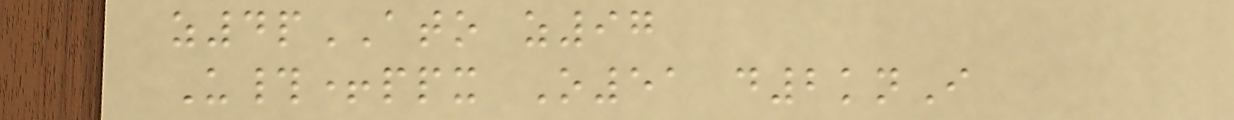z4pATO z97
U#+ppx O51 d2knI
